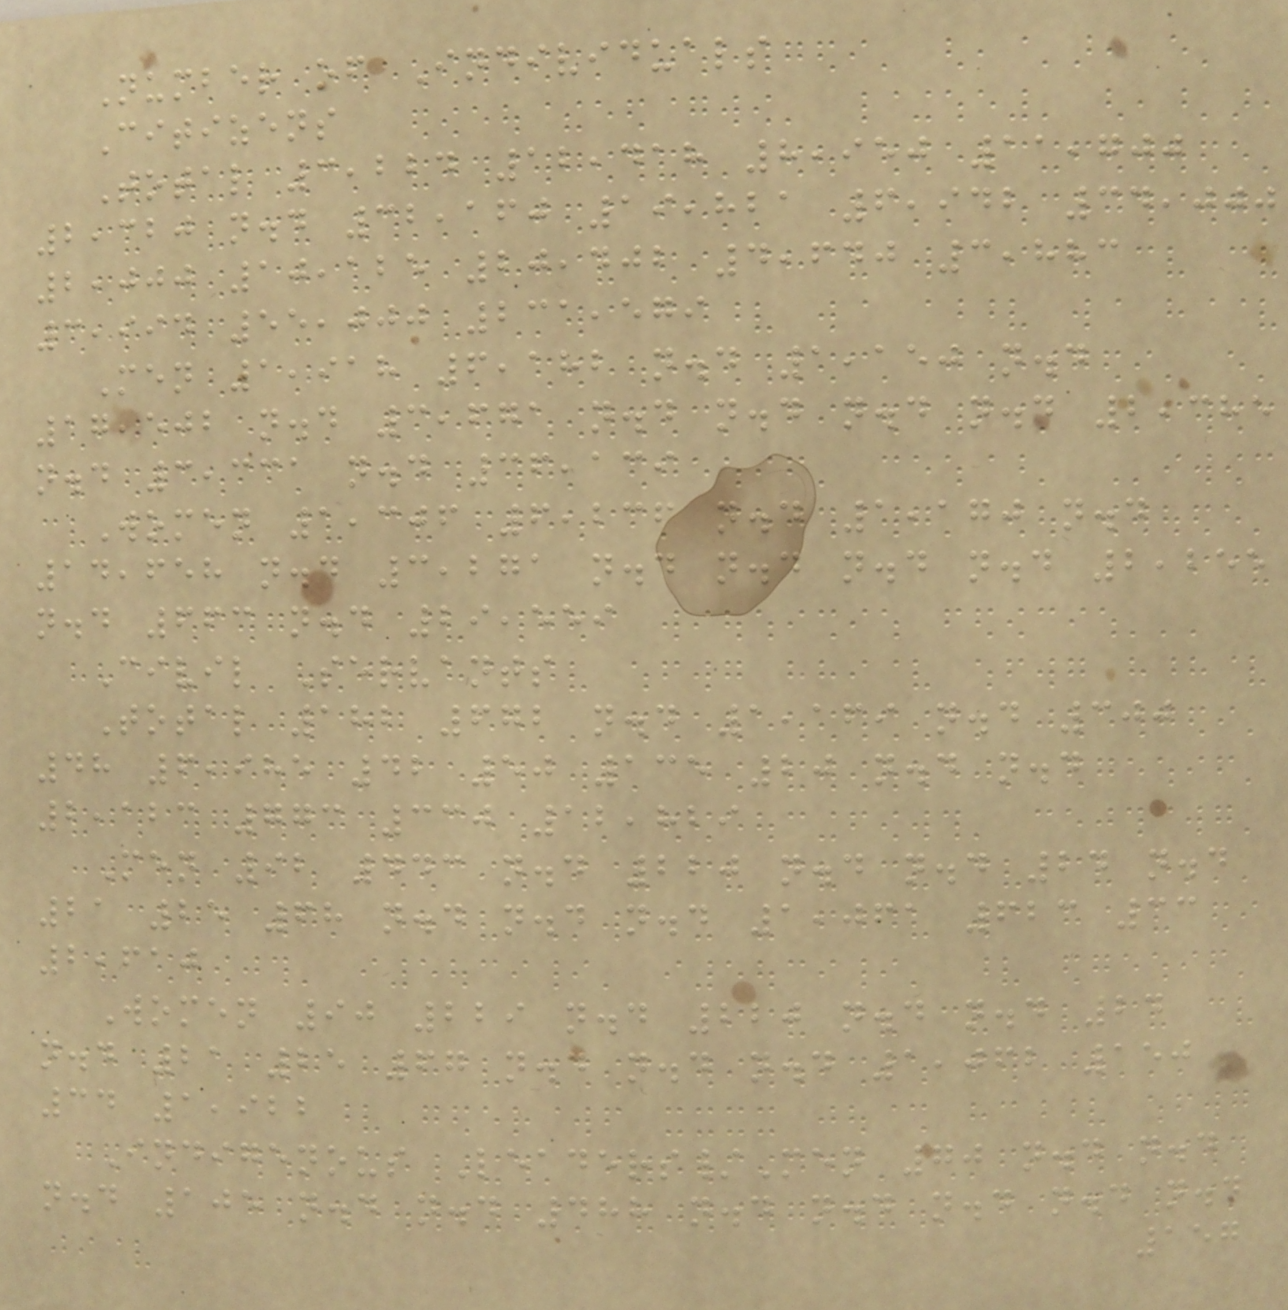Number of Individuals
Citizens
Total 3,224 12,418 8,950 11,700
2,320 n.d 32,160 19,821 6,942 34,000
2,000 10,125 20,402 4,640 3,883
3,994 55,000 231,579
Men 1,918 6,182 n.d 1,150 n.d
17,502 n.d 3,671 n.d n.d n.d n.d 2,385
n.d 3,331 n.d 36,139
Women 1,306 6,236 n.d 1,170 n.d
14,658 n.d 3,271 n.d n.d n.d n.d 2,255
n.d 663 n.d 29,559
Civil Servants
Total 182 672 n.d 1,169 n.d 300
48 6,985 42 50 135 20 n.d n.d
2,123 773 330 12,829
Men 92 443 n.d 220 n.d n.d 24 n.d
21 25 68 n.d n.d n.d 1,061 623 33
2,610
Women 90 229 n.d 220 n.d n.d 24
n.d 21 25 67 n.d n.d n.d 1,062 150
34 1,922
Indigenous Leaders/Men 70 n.d n.d
n.d 105 n.d n.d 488 n.d n.d n.d n.d n.d
157
